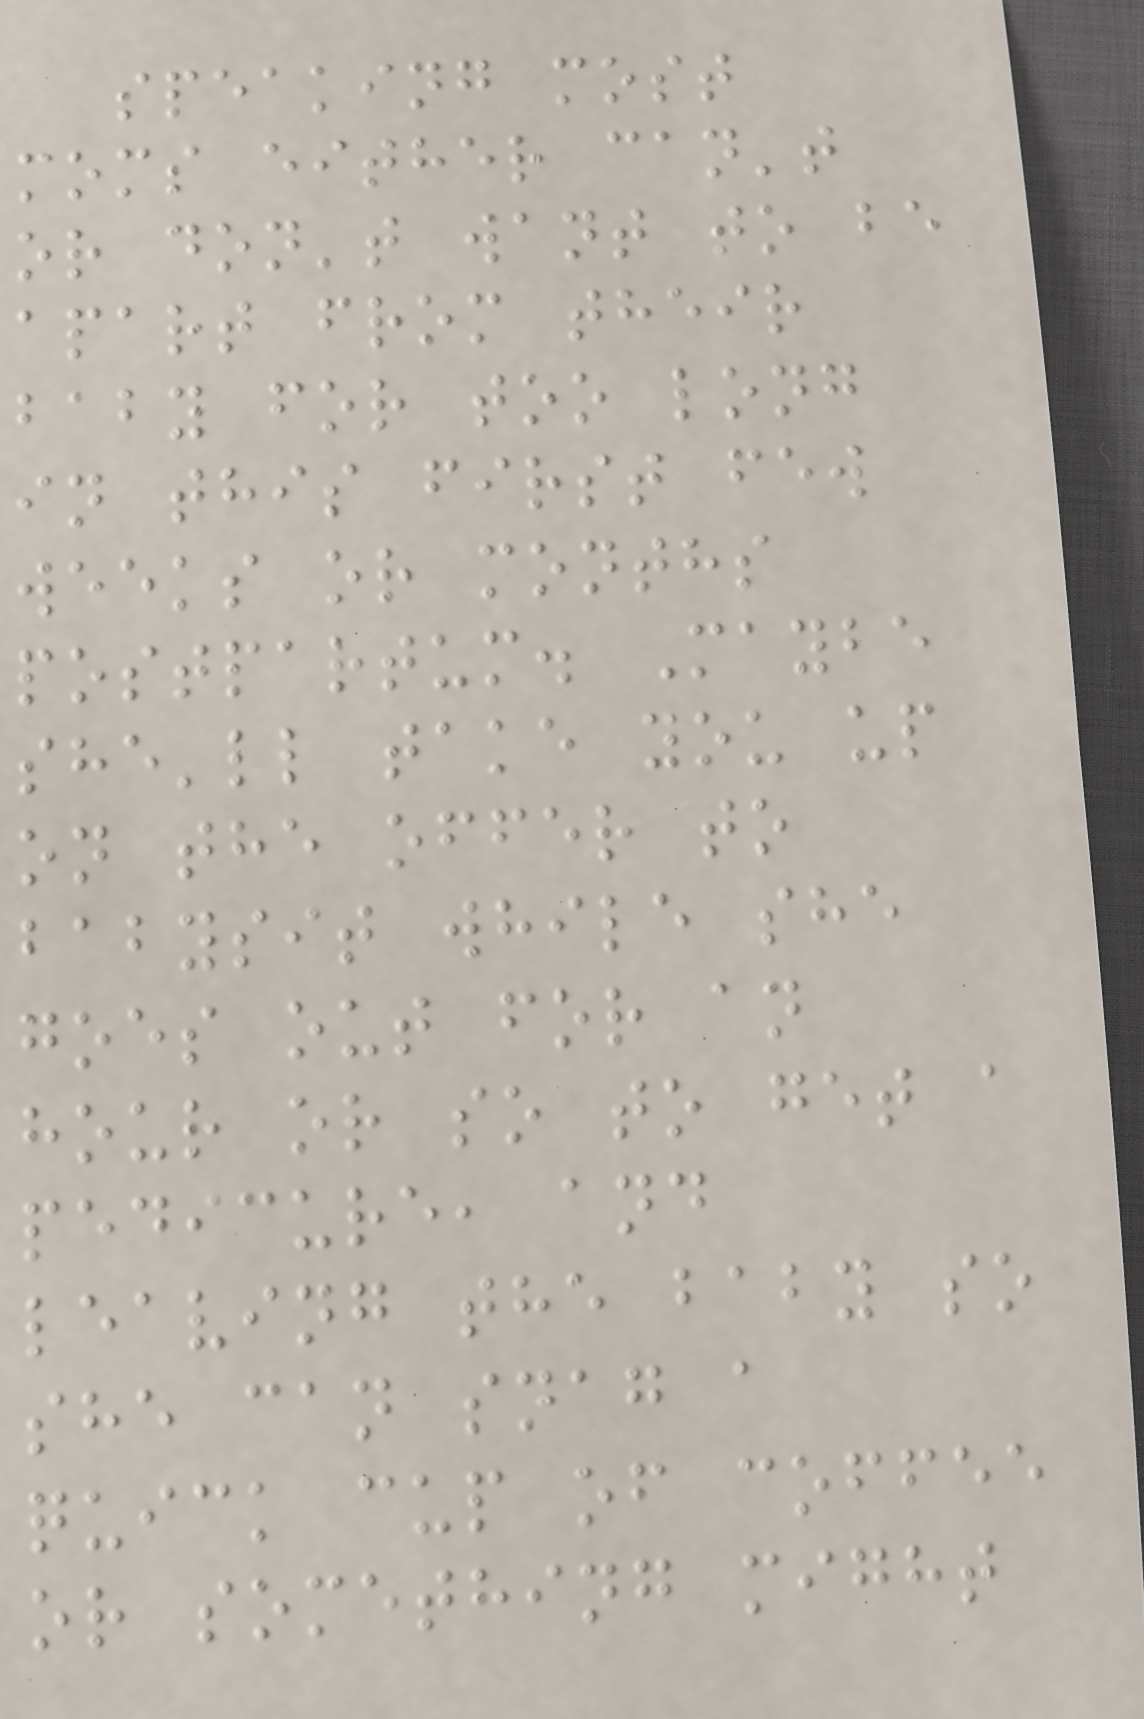speaking most
moms either can't
or don't want to be
apart from their
baby for too long
in this first few
weeks or months
postpartum. Maybe
she'll take you up
on the offer to
babysit while she
goes out for an
hour or so to get a
pedicure, and
leaving the baby so
she can snag a
quick cup of coffee
or something might
